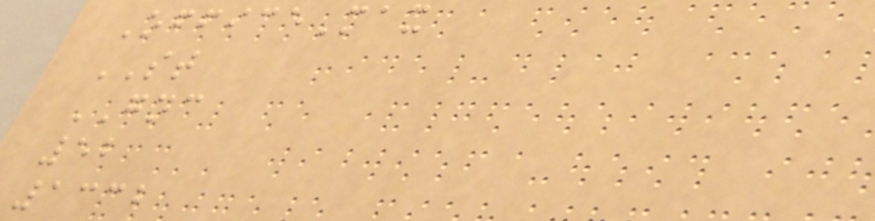OfficeMax
ST
GNC
52
1332
